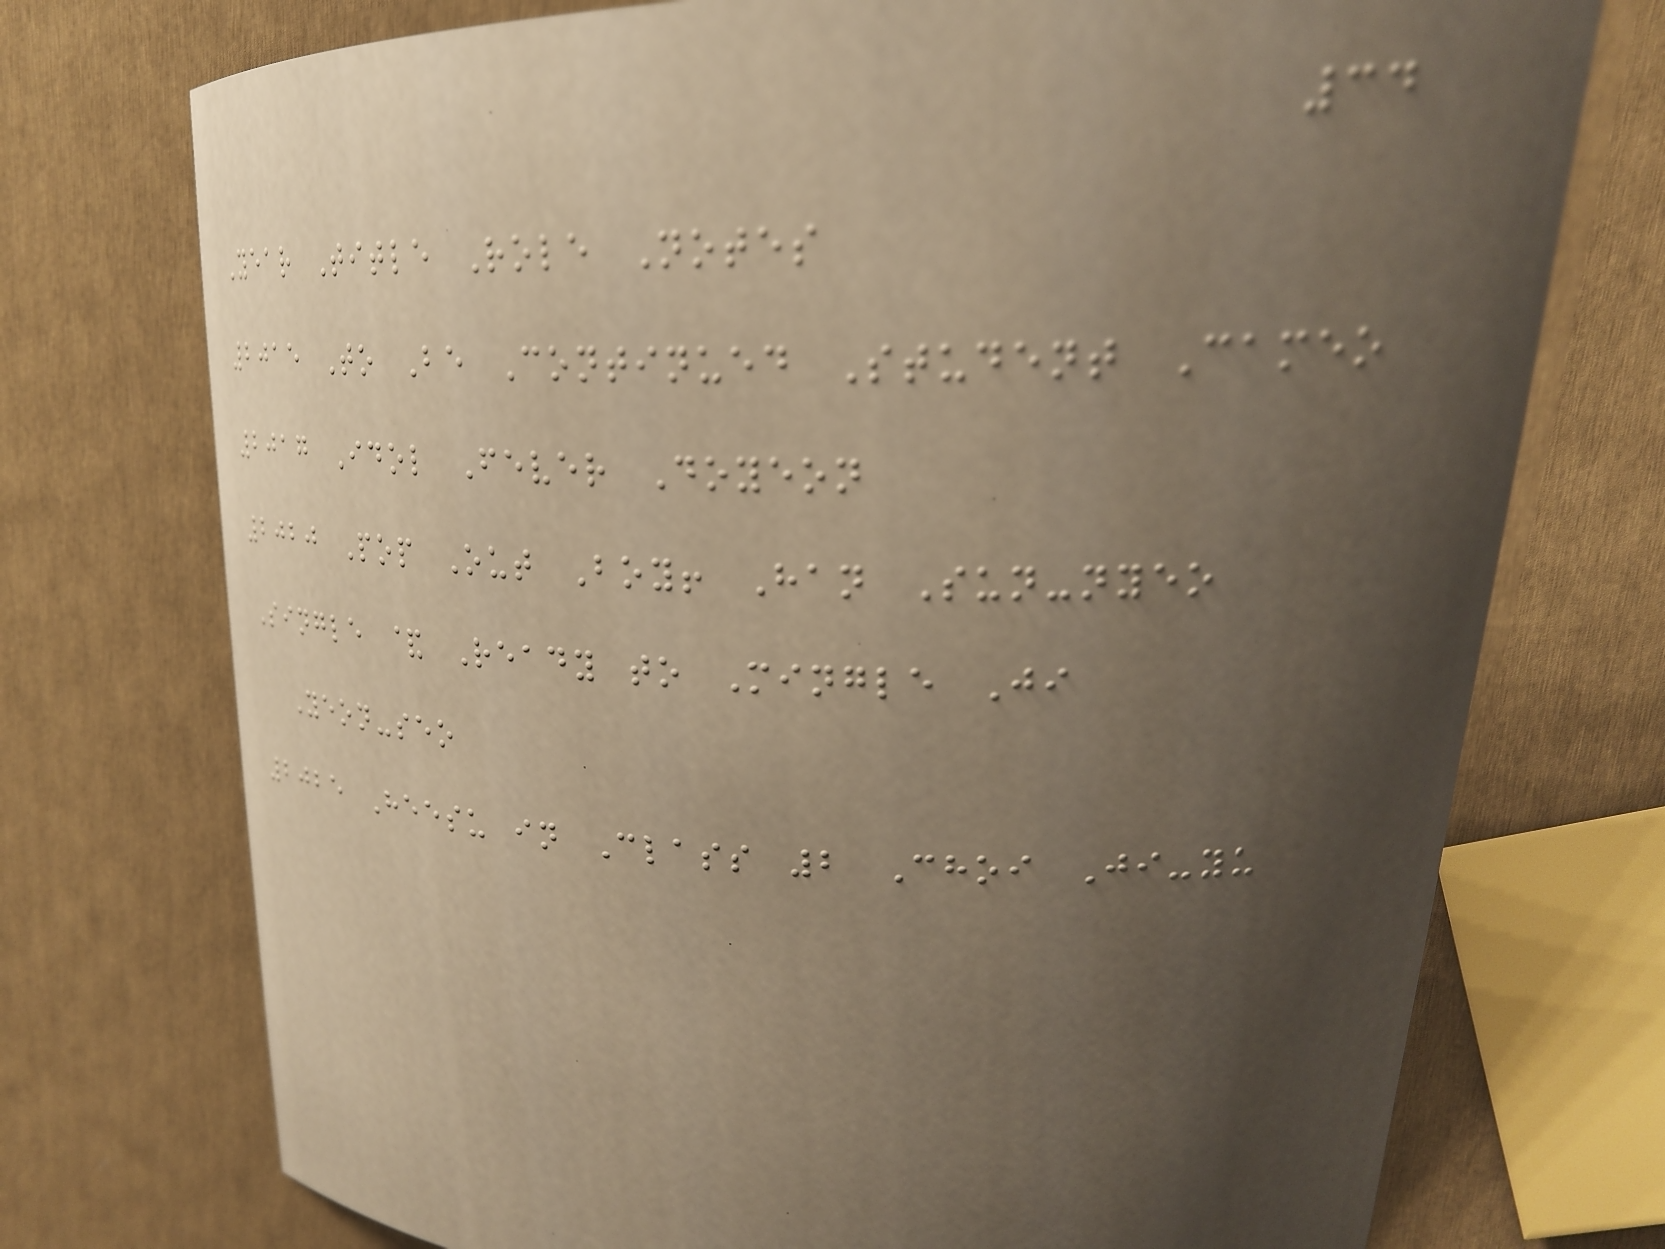34
Year Title Role Notes
2015 To Be Continued Student Cameo
2017 Idol Fever Doyeon
2020 Pop Out Boy! Han Sun-nyeo
Single & Ready to Mingle Ji
Yeon-seo
2025 Heesu in Class 2 Choi Ji-yu
